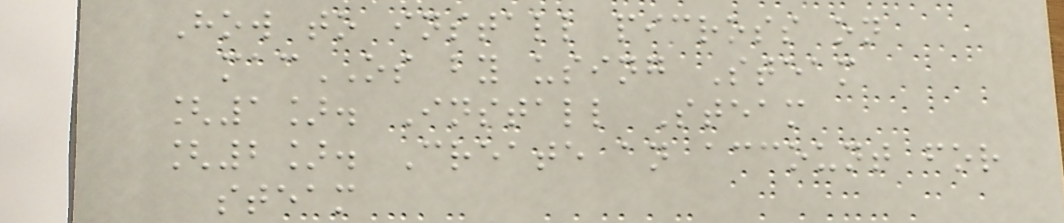How to install picross on
macOS by using Steam
[1]. Install Steam
[2]. Create an account for
steam
